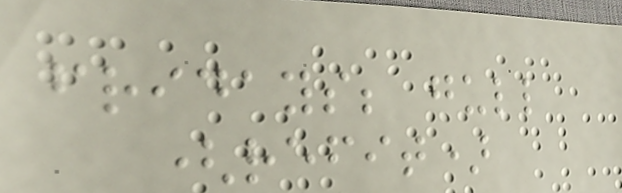fridays; gull
(refit)
